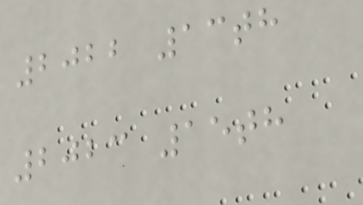2022 13th
2023 15th
